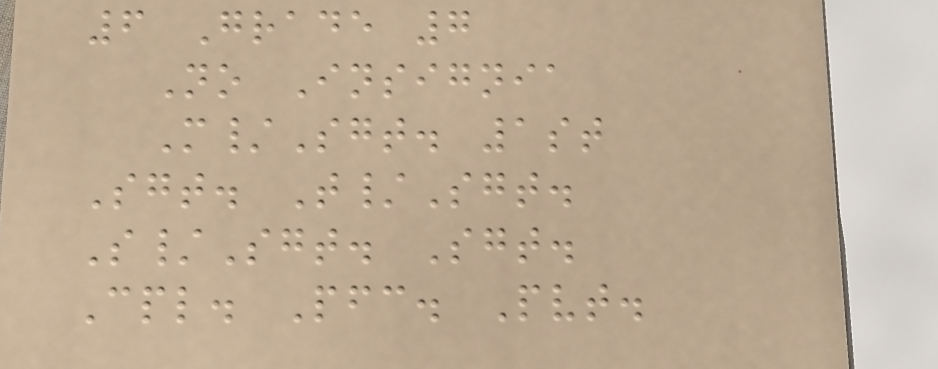6 Grade 7
No Insignia
M/Sgt. 1st
Sgt. T/Sgt.
S/Sgt. Sgt.
Cpl. Pfc. Pvt.
